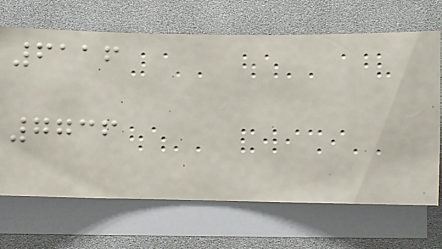6116
7736
